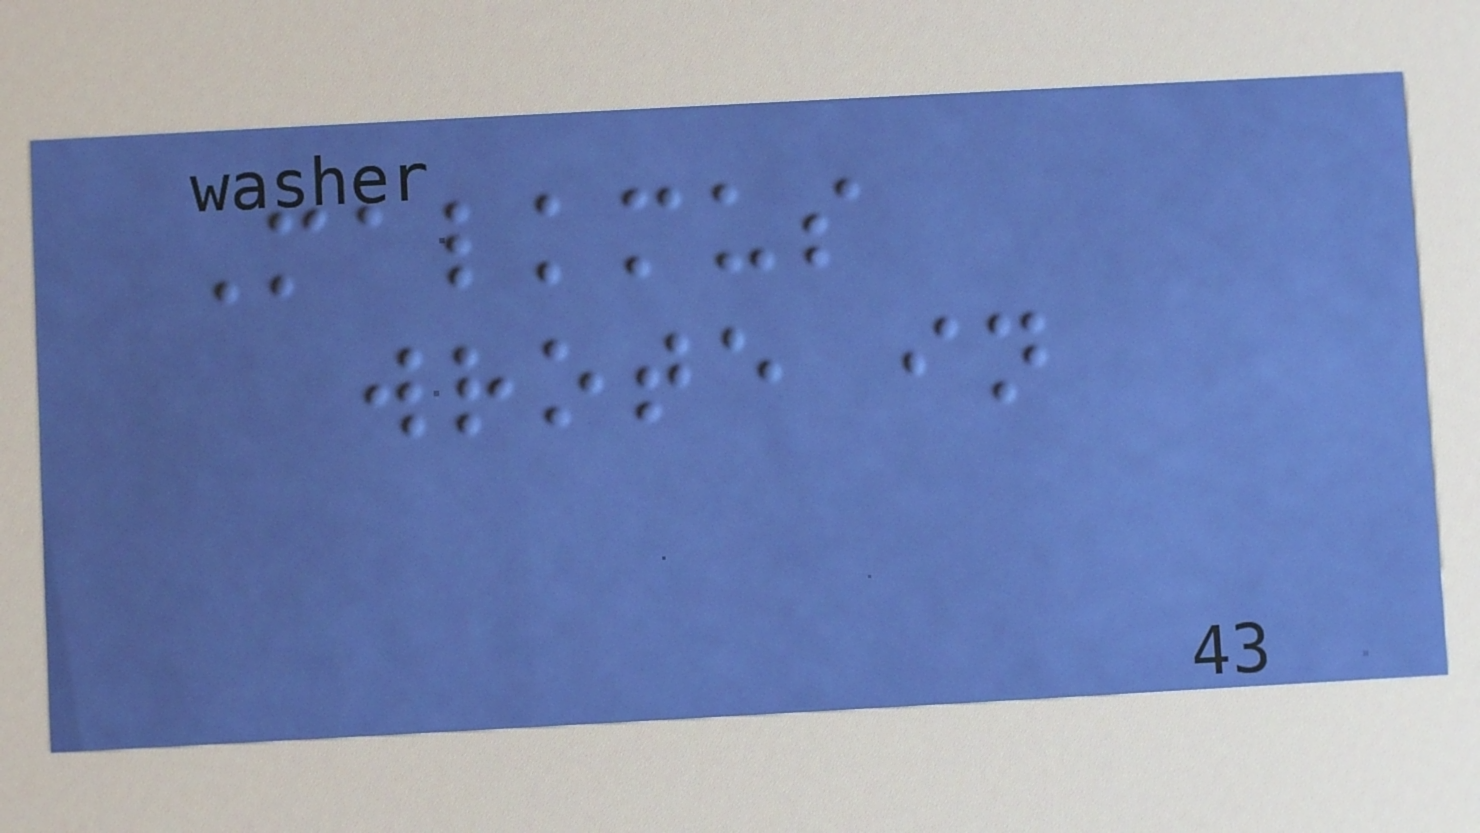Malkmus
wrote in
